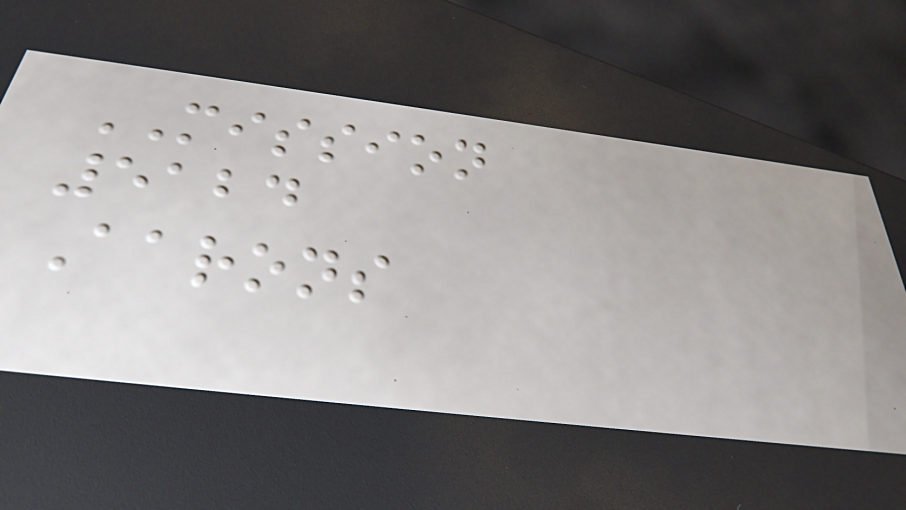MISSION
5124
Aarons
